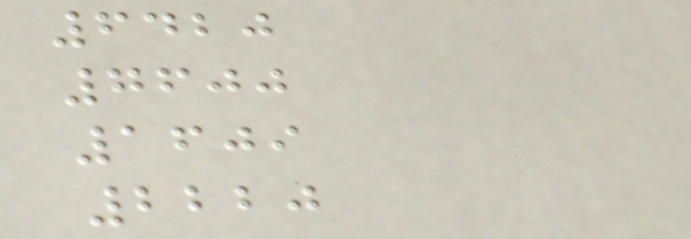6420
7600
1609
2220
